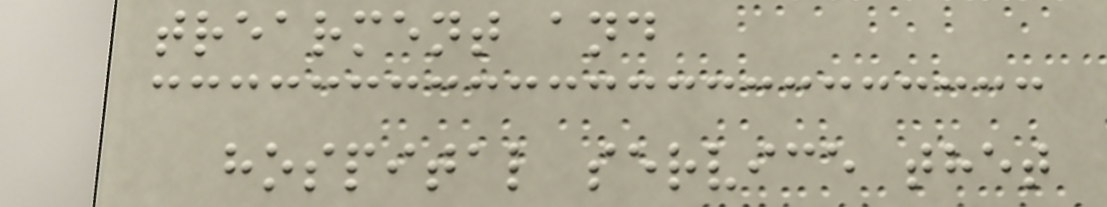trearment and
hospital service thet
